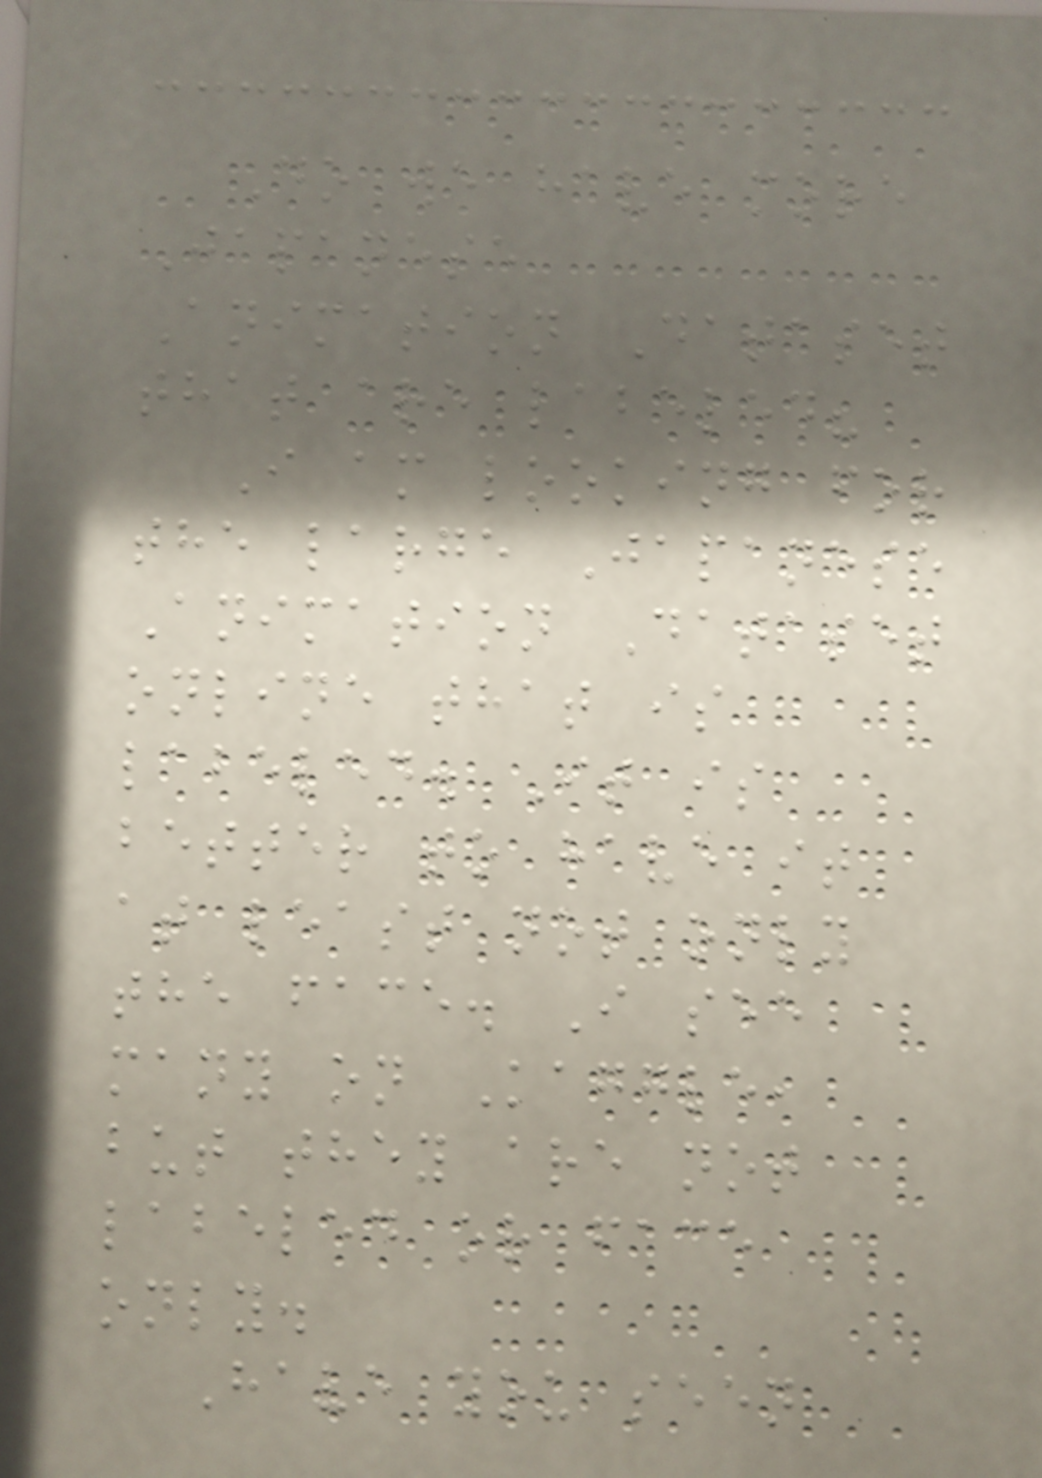Do we have more
Japanese
Animation Dataset
that are labeled?
I am looking for
the large Japanese
Animation Dataset
online that is
labeled. It is
better to have it
at least not only
the face. I see
many on Kaggle,
but they are not
labeled or face
only.
Have you seen
